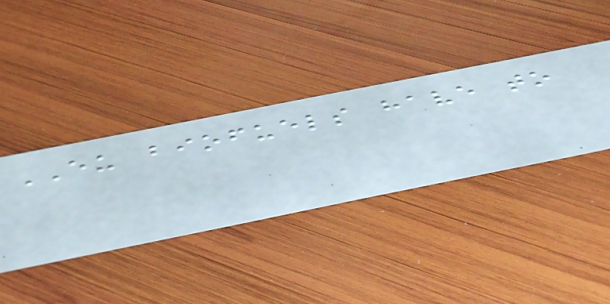EU biofuels have to
